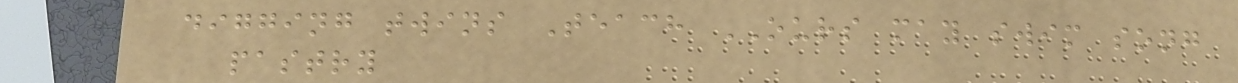digging twins Teach OURS may swim song
pastry
